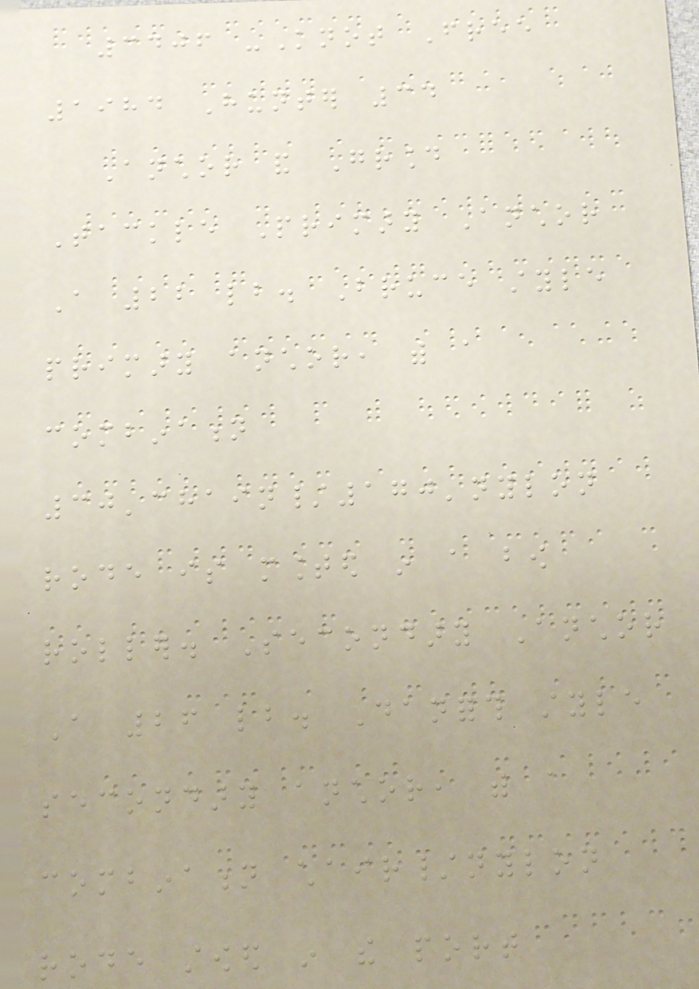3406 -Knot Free
1984 Hunter 34
Anchor and Ground
Tackle Primary Anchor
A 22 lb. Bruce style
primary anchor, with a
combination
30'chain/170'nylon
rode is mounted in a bow
roller. Secondary Anchor
A 26 lb. Danforth style
secondary anchor, with a
combination chair/nylon
rode stowed in the port
